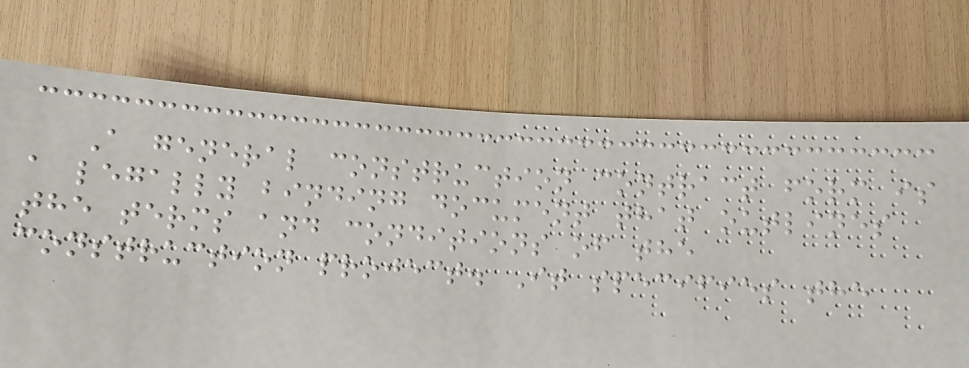A general construction contract form is
a legally binding document that outlines
the terms and conditions of the
construction project. It specifies the
